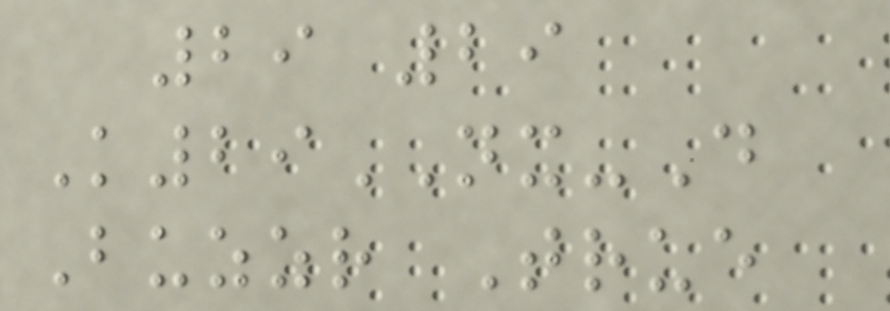29 29
K29NX-D
Buzzr True
